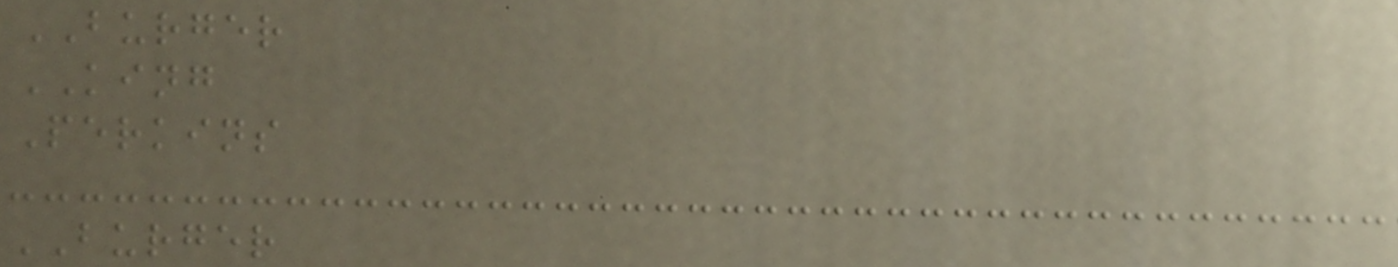BURGER
KING
Perkins
BURGER
